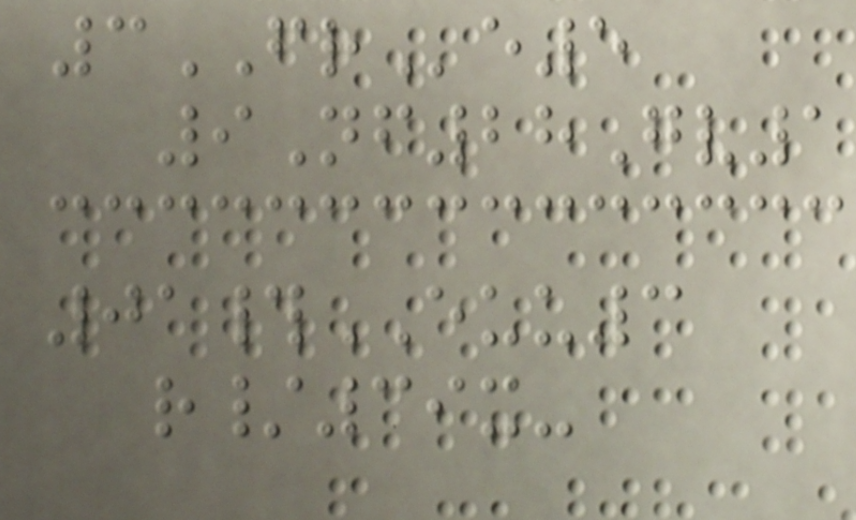3FRe5
9Nf28Gv1
01#EUU3
r/39x-
